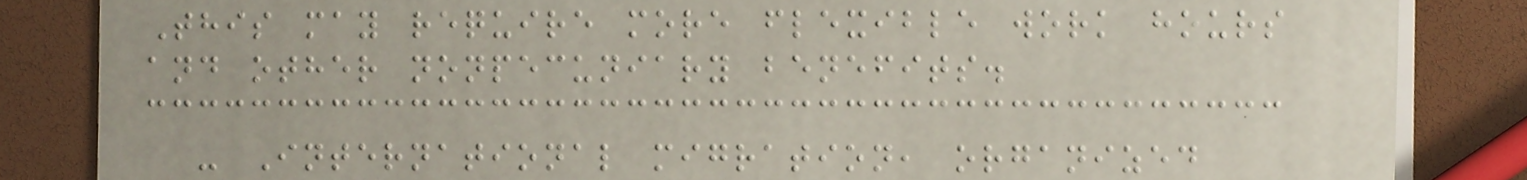This may require more flexible work hours
and other nonpecuniary benefits.
- International migration, organized
